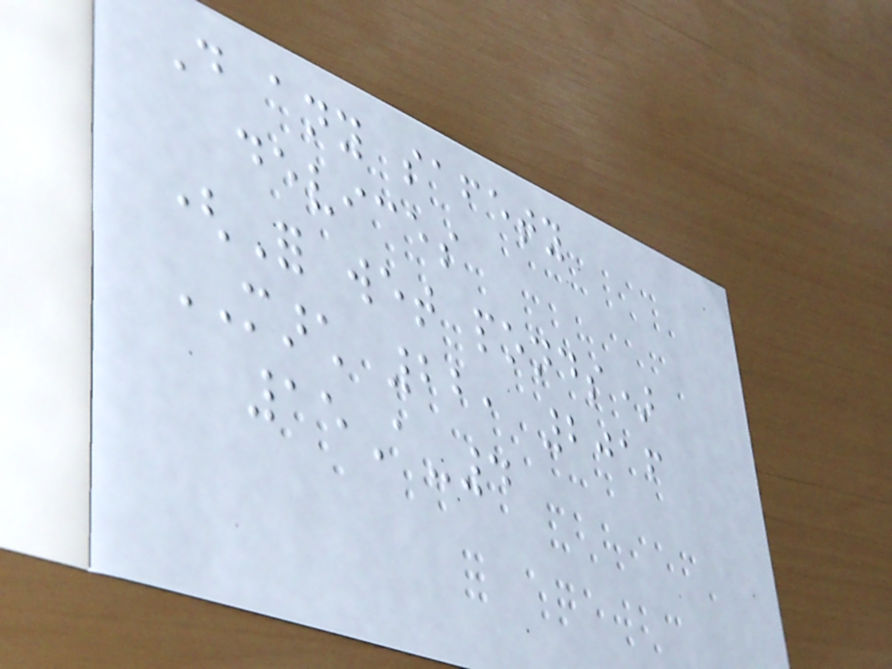Do any safety
devices
(For wet ponds)
MARCH 22, 2016
15A-4
